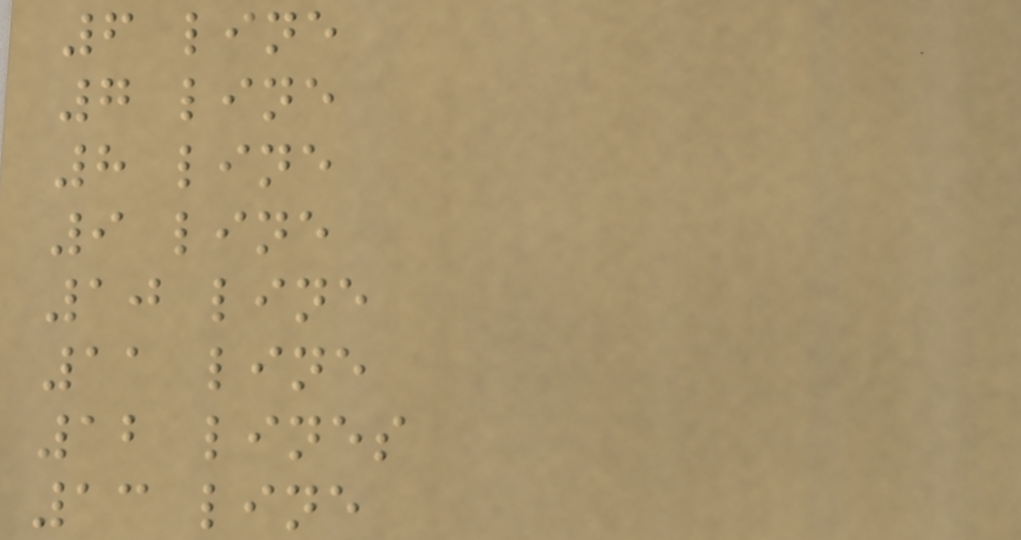6 line
7 line
8 line
9 line
10 line
11 line
12 lines
13 line
